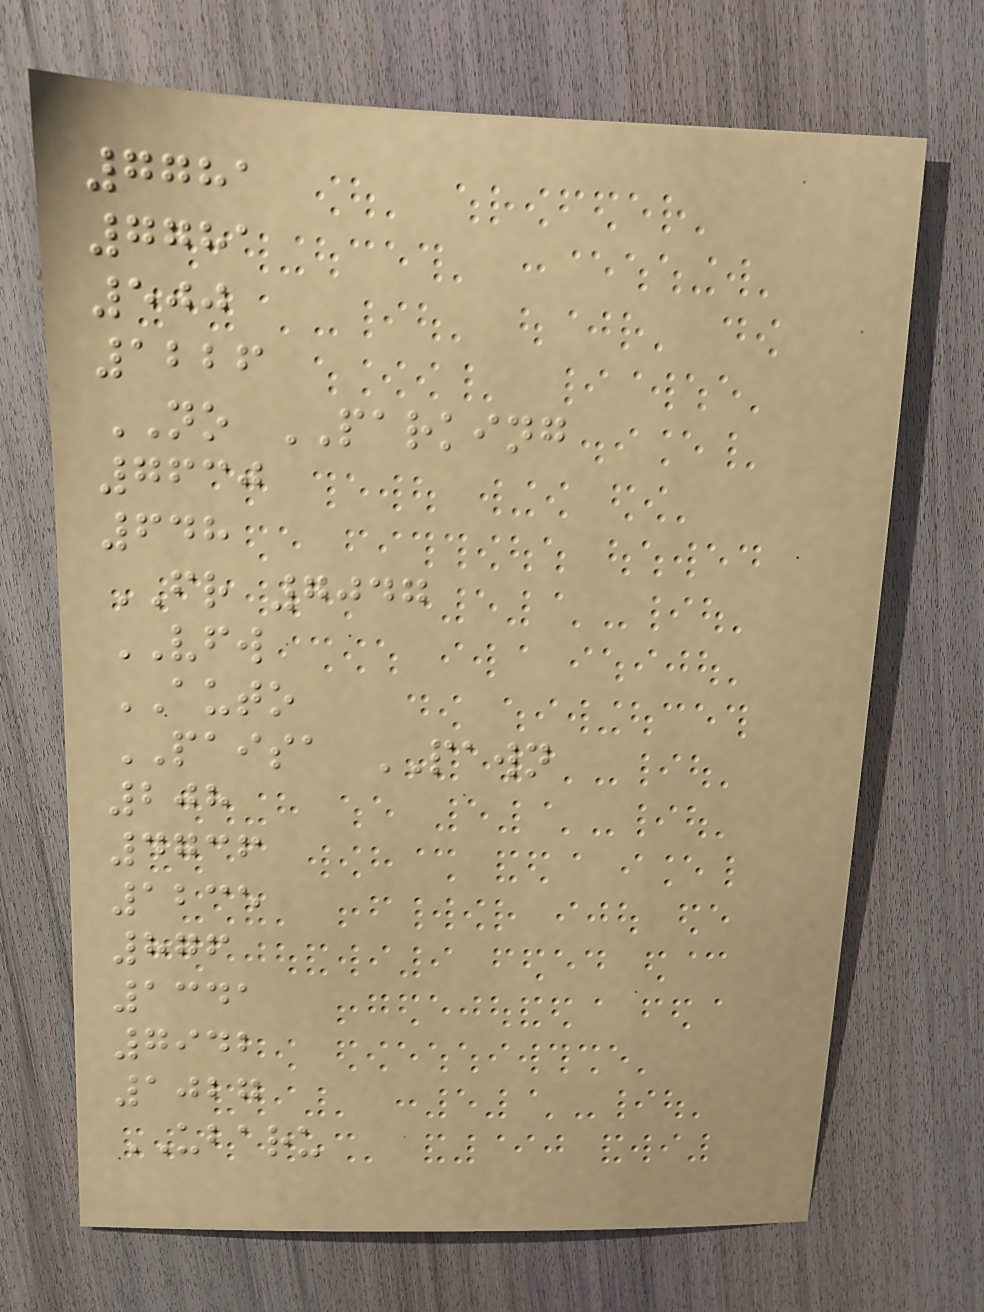7781
7781
500
1226
NO PARKING
7630
648
FR 7047
VFW
AUTO
PAISA PAWN
208
4736
1235
876
1341
7942
1027
UBARU
